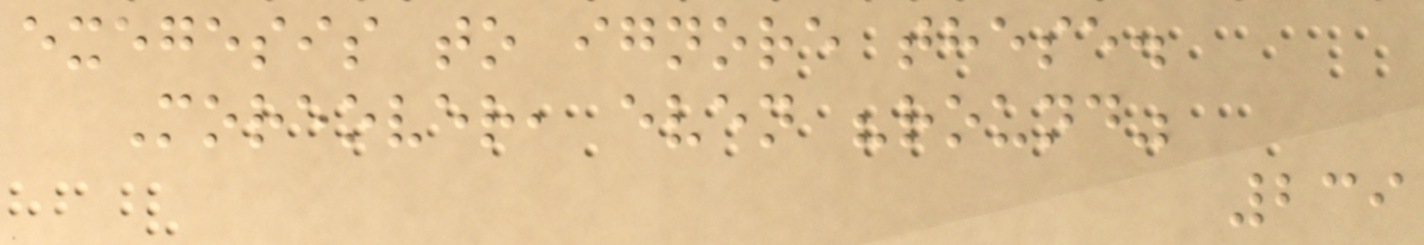exegesis to ignore these.
Moreover, even "round"
239
